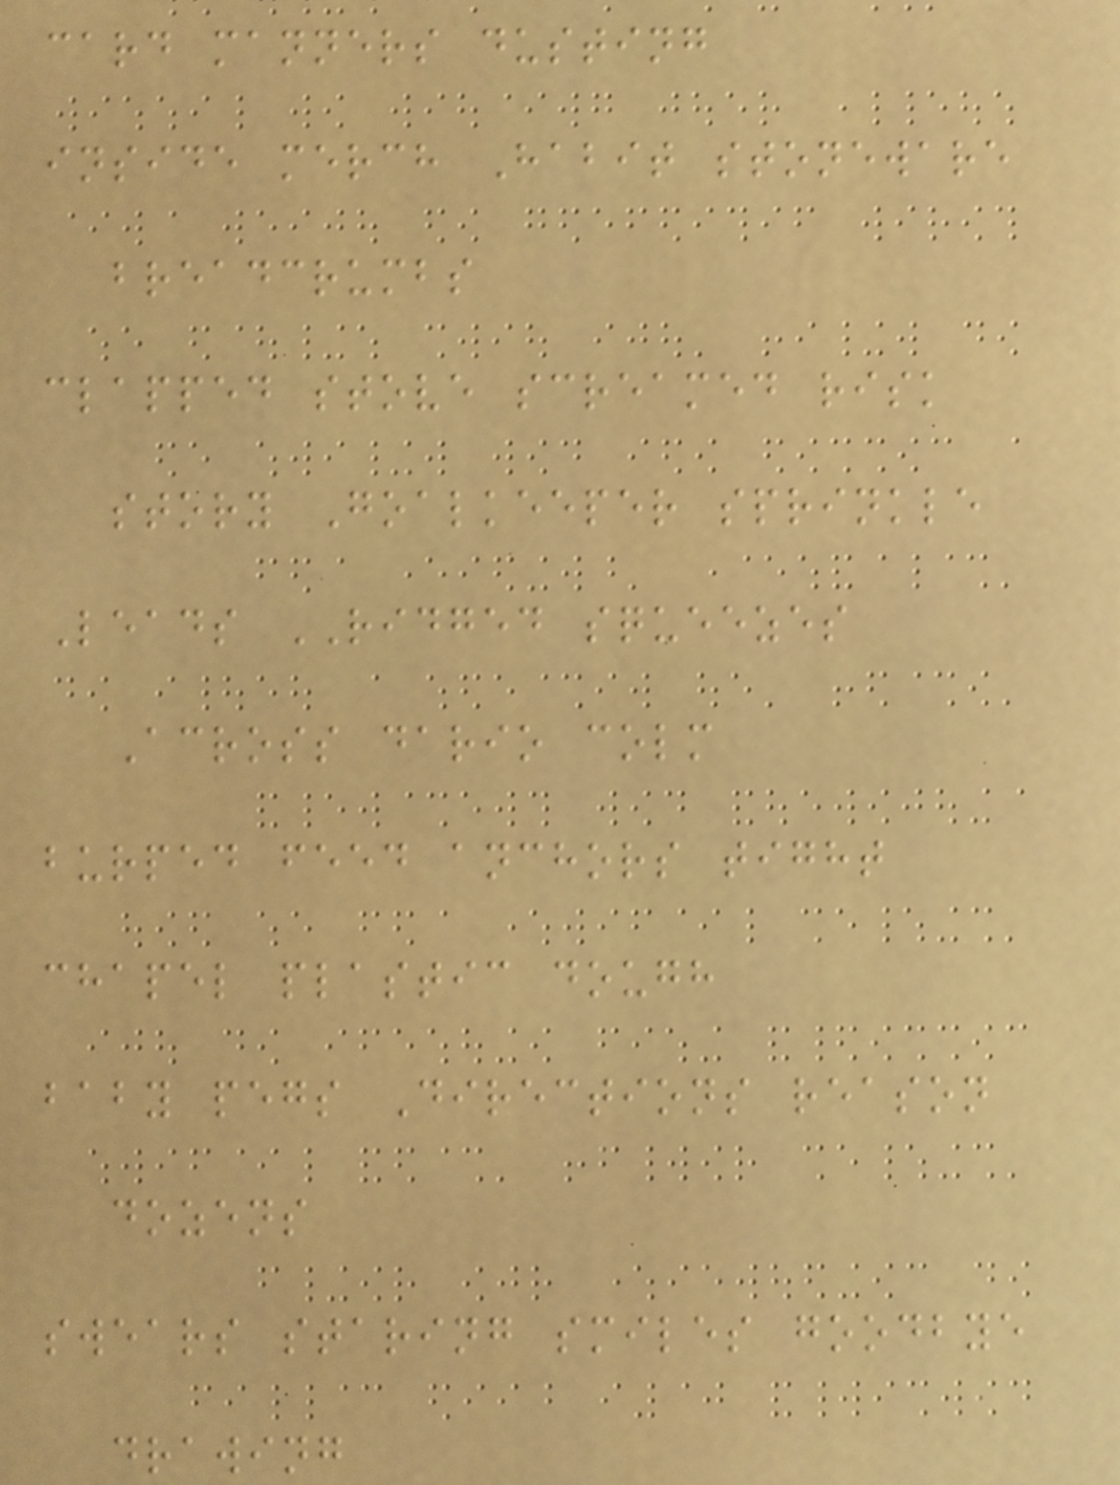card manners dusting
inside merch Habit stoneware
breadcrumbs
clapped stove screamed risk
story Goalkeeper sprinkle
Leads RIDGED squeezes
Across dario colm
burped feed anchors tight
chapel plastic dough
baby pegs Directions reason
dozens
swears staring smiles goodbye
drawing
